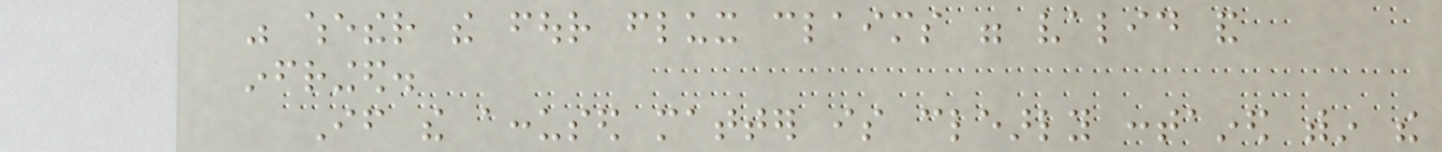was whether the four flux claims were valid and
infringed.
If the accused matter is clearly contained within the
